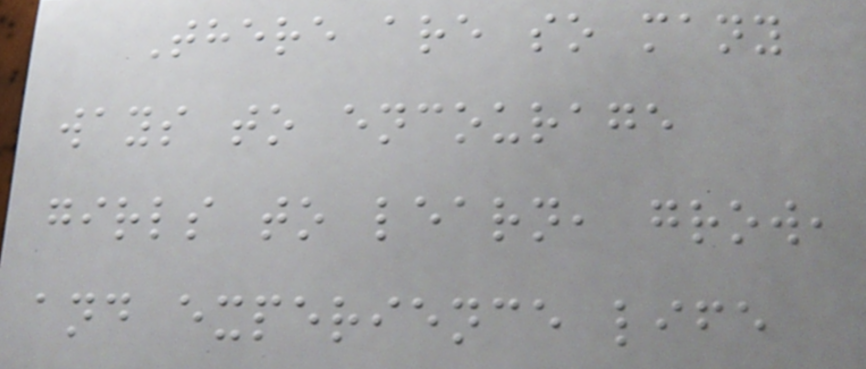There are so many
ways to encourage
girls to learn, grow,
and experience life
